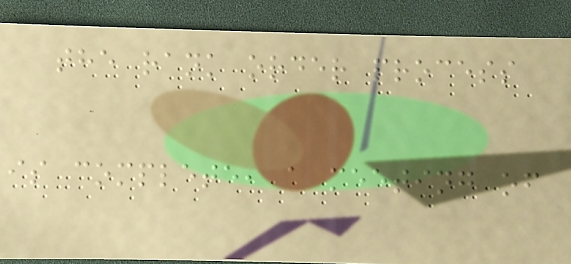the rank order process
is complete, a meeting of
